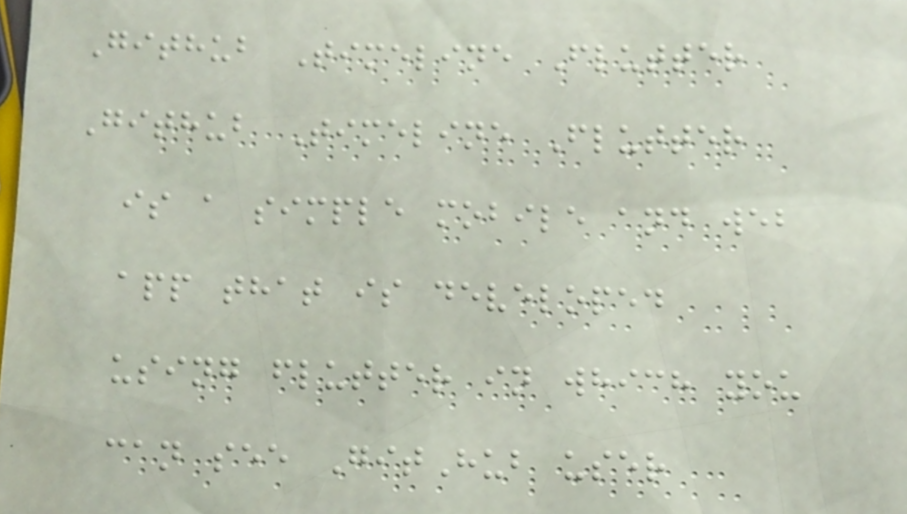Github Timeline Flutter
Github Timeline Flutter
is a simple mobile and web
app that is developed
using flutter in which you
can see GitHub user
